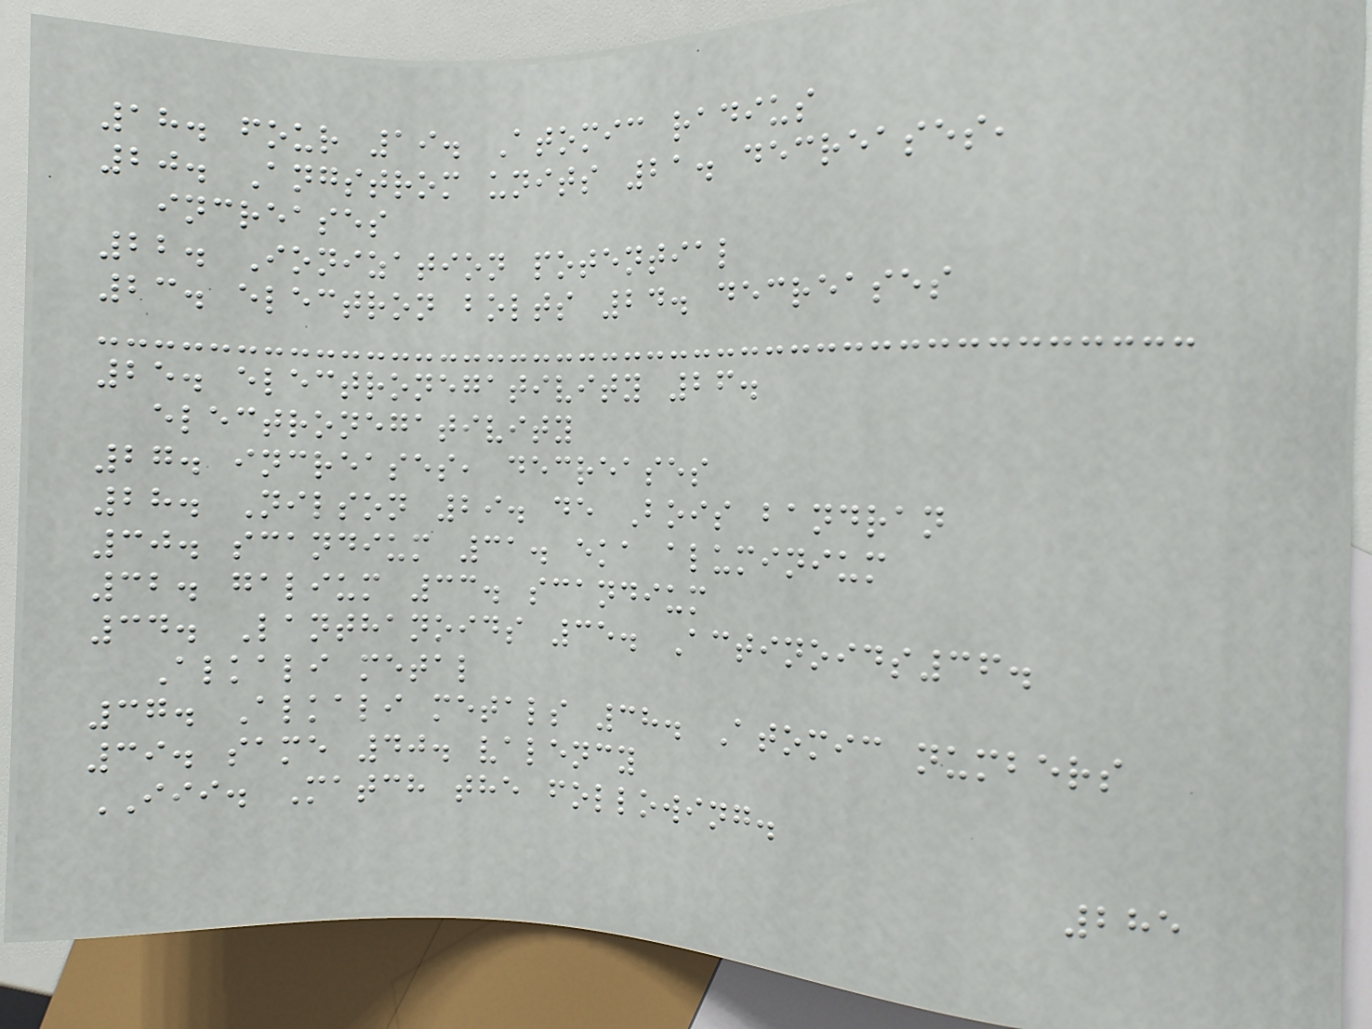18. four 19. Atomic radius
20. Angstrom units 21. decreases,
increases
22. Ionization potential
23. electron bolts 24. decreases
25. electronegativity 26.
electronegativity
27. increases, decreases
28. Nilson 29. de Bois bandran
30. scandium 31. eka aluminium
32. galium 33. scandium
34. Lanthanoids 35. Actinoids36.
Alkali metal
37. Alkali metals 38. Atomic numbers
39. same 40. valency
III. Match the following.
285
